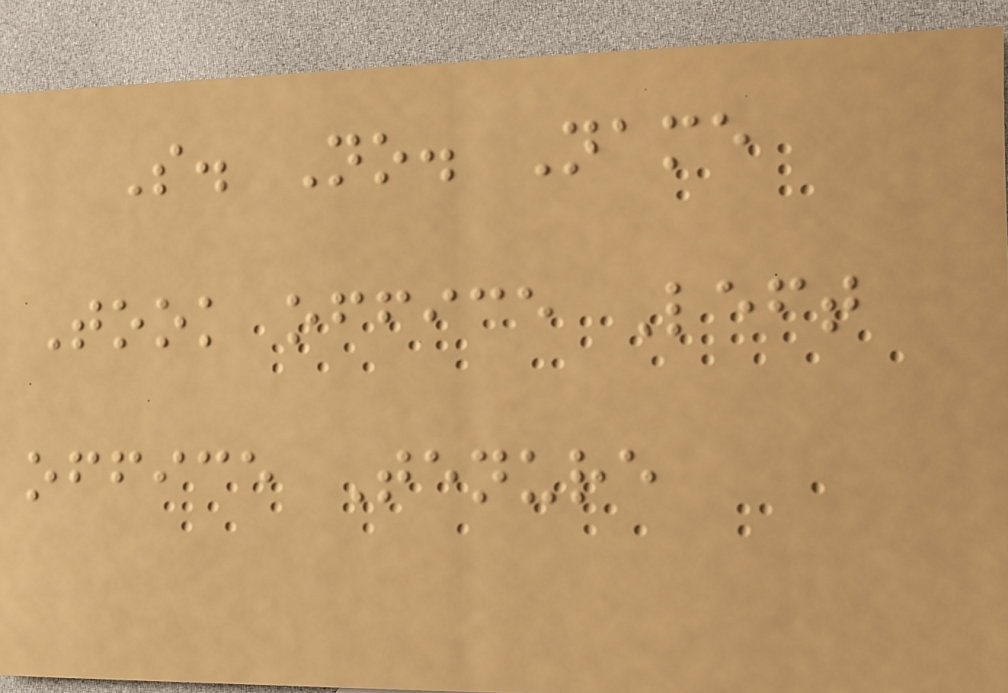S. No. Name
Took office Left
office Tenure
